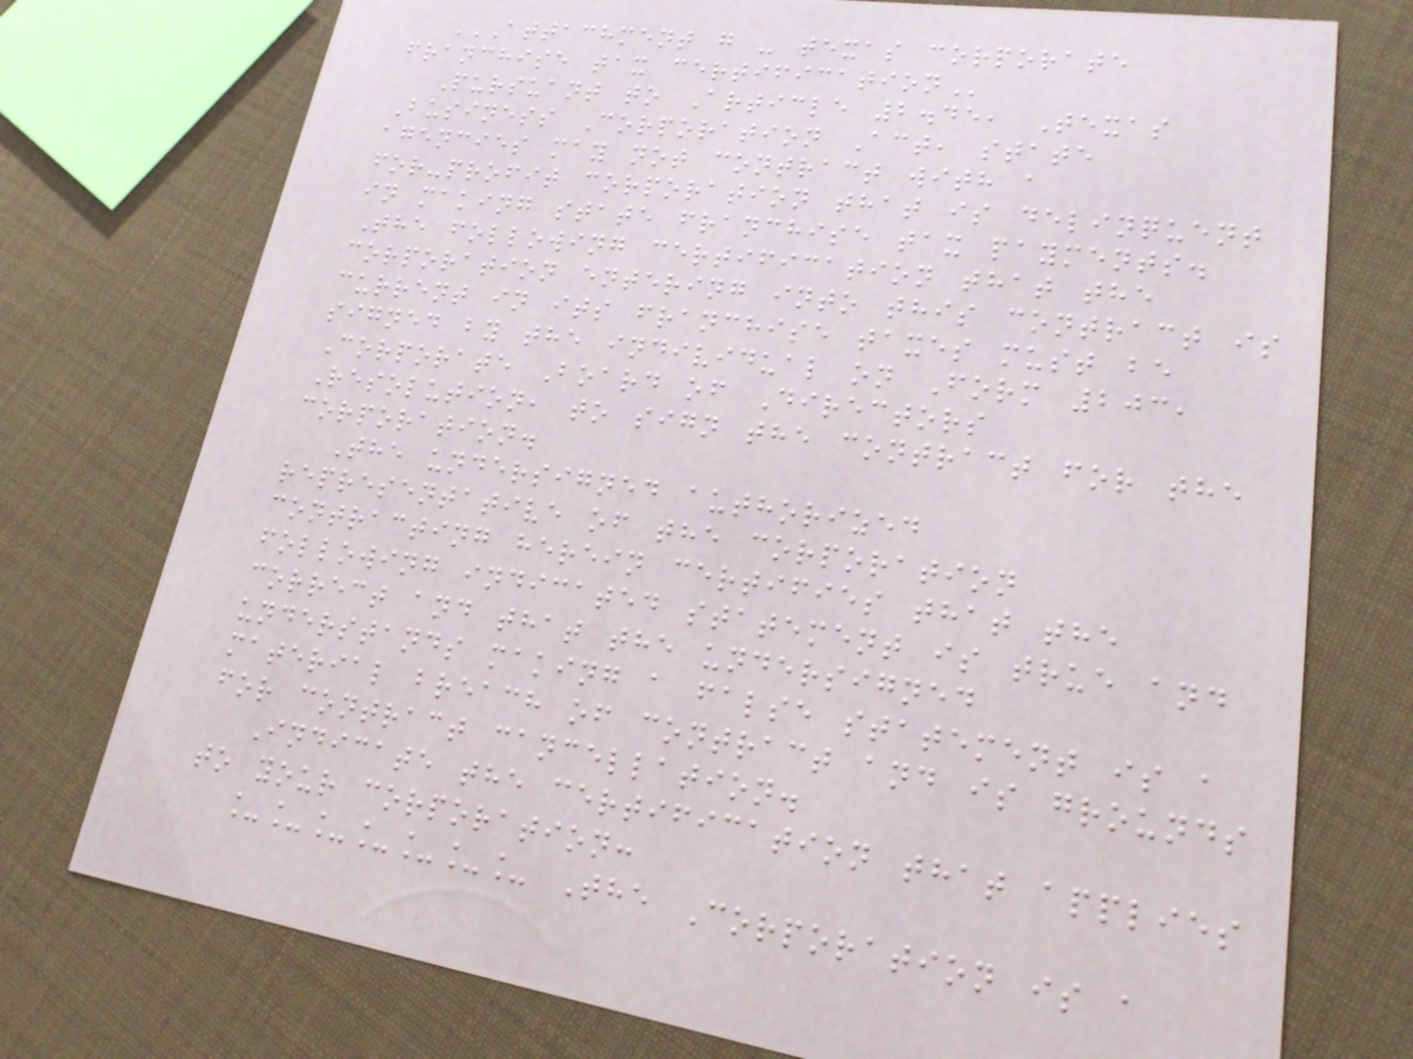ATTACHMENT G - TEXAS CORPORATE
FRANCHISE TAX CERTIFICATION
Pursuant to Article 2.45, Texas
Business Corporation Act, state
agencies may not contract with a
for-profit corporation that is delinquent
in making state franchise tax payments.
The following certification that the
corporation entering into this contract is
current in its franchise taxes must be
signed by the individual on Form 203,
Corporate Board of Directors
Resolution, to sign the contract for the
corporation.
The undersigned authorized
representative of the corporation
contracting herein certifies that the
following indicated statement is true and
correct and that the undersigned
understands making a false statement is a
material breach of contract and is grounds
for contract cancellation.
Indicate the certification that applies
to your corporation:
_______ The Corporation is a
